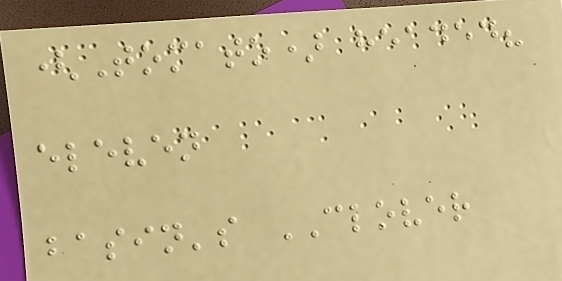(Tomato) headed?
eleven
basin's CLOVER
